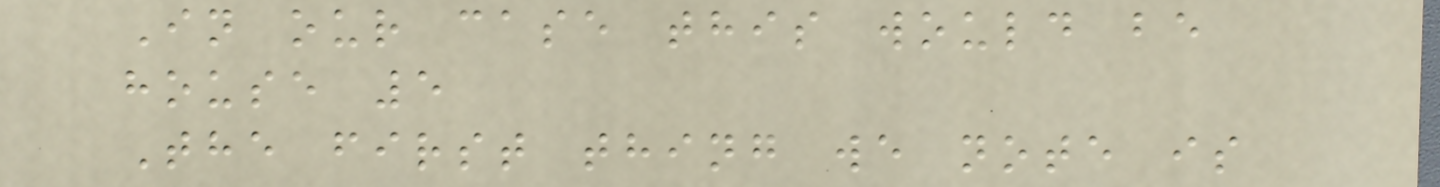In our case this would be
house 5
The first thing we note is
